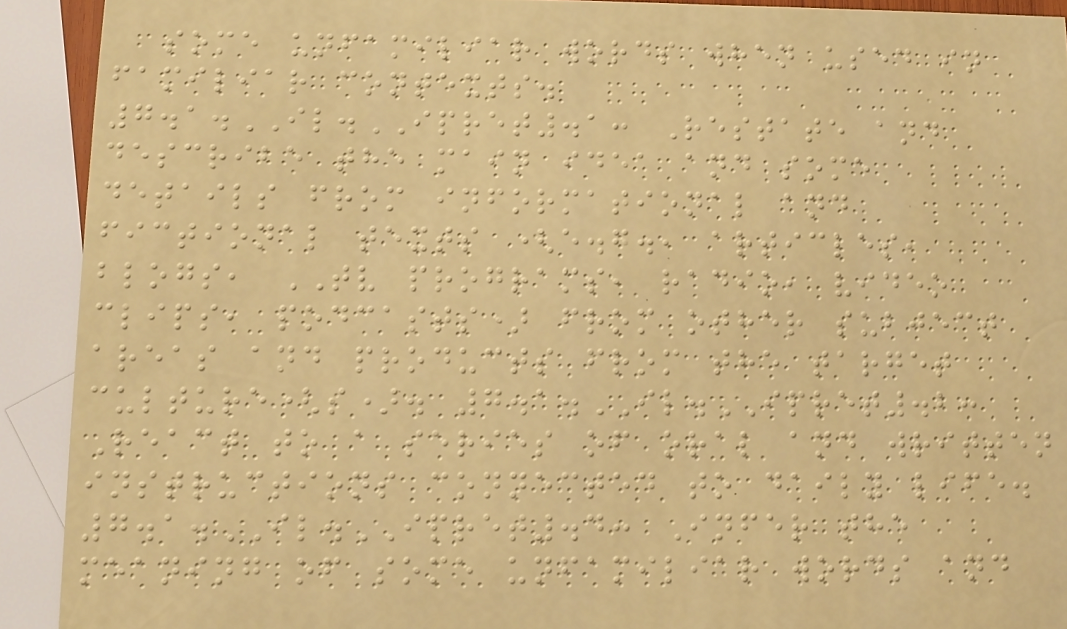some unfamiliar words when used in
familiar contexts.
7.1.IL.IPRET.1: Restate and
describe the main idea and some
details from informational and
fictional texts (e.g., articles,
blogs, TV programs, radio, video
clips, podcasts) from other subject
areas and products from the target
culture(s). 7.1.IL.IPRET.2:
React to a series of oral and written
instructions connected to daily life.
7.1.IL.IPRET.4: Infer the
meaning of some unfamiliar words and
